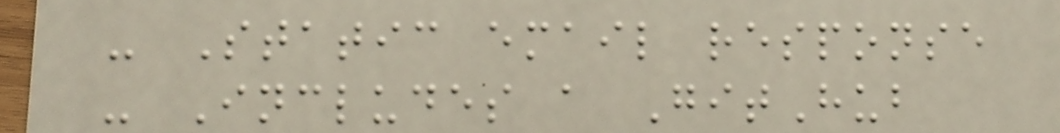- Static email response
- Includes a GitHub
